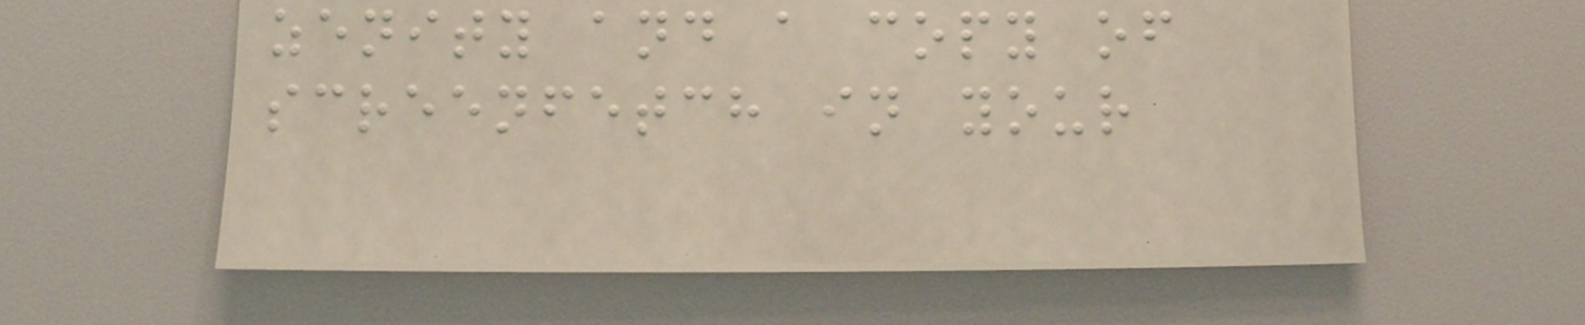zenity and a copy of
screenfetch in your
